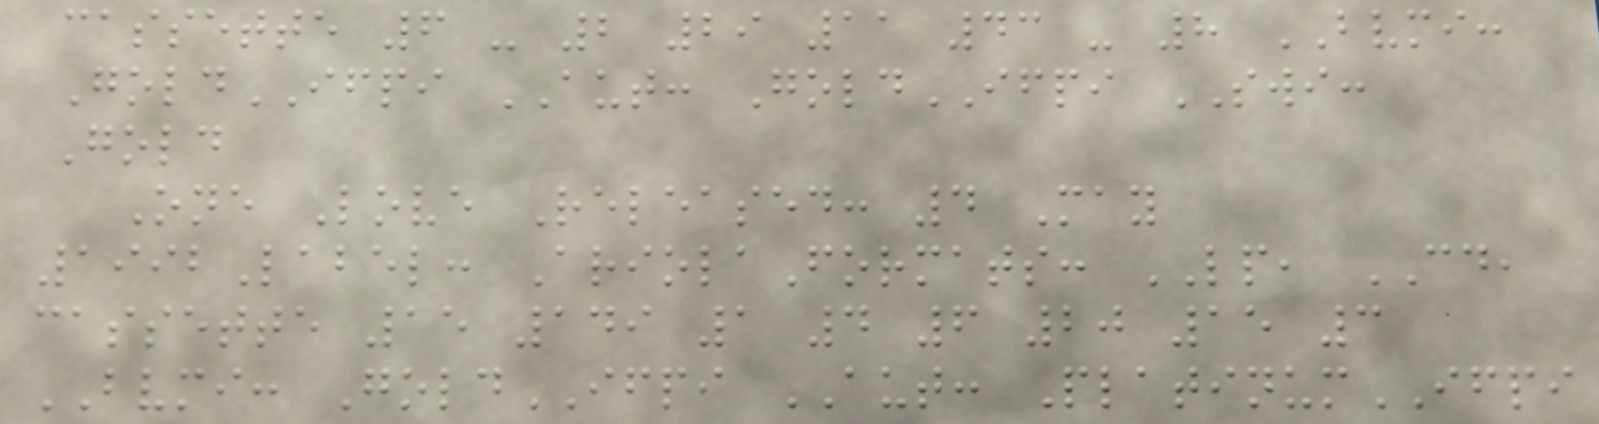cassette 6 - 2 29 11 43 - 8 BVMI:
GoldIFPI AUT: GoldIFPI SWI:
Gold
One Love Released: 4 May
1992Label: AriolaFormats: LP, CD,
cassette 15 149 1 4 6 20 15 3
BVMI: GoldIFPI AUT: PlatinumIFPI
